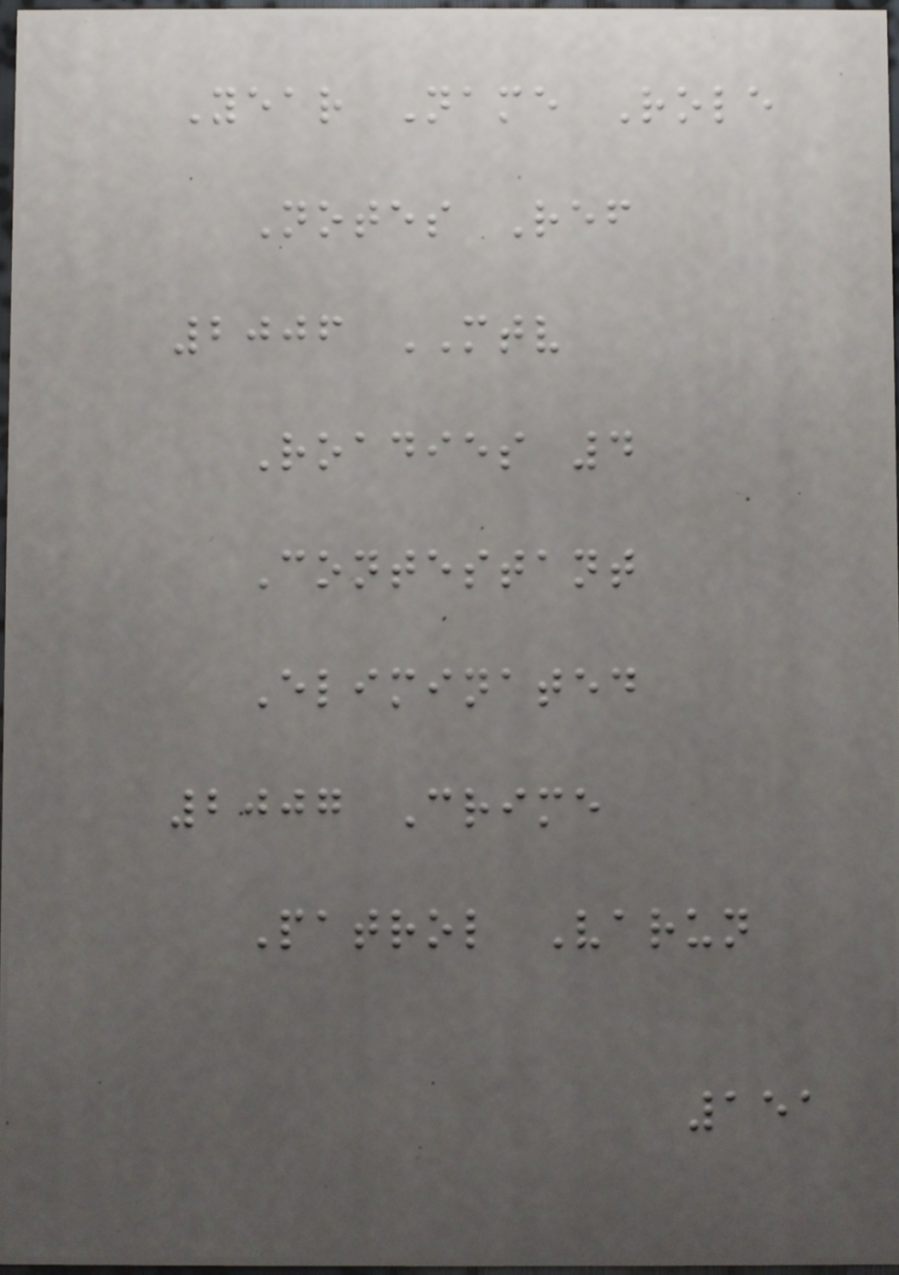Year Name Role
Notes Ref
2006 MTV
Roadies 4
Contestant
Eliminated
2007 Crime
Patrol Varun
151
